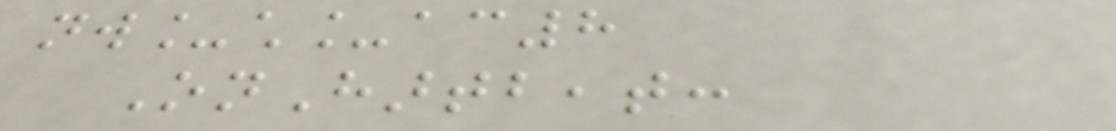nw_ch_ac8
OnHartbeat:
